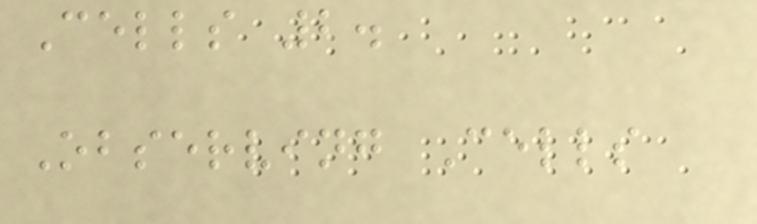Cells 2.
Observing Cells
